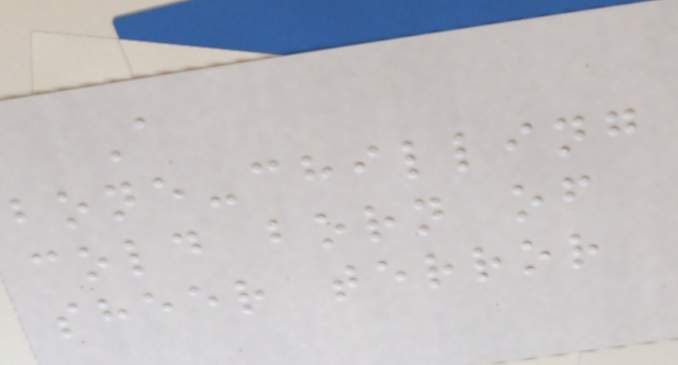A
bone-chilling
cold born of
sheer terror
